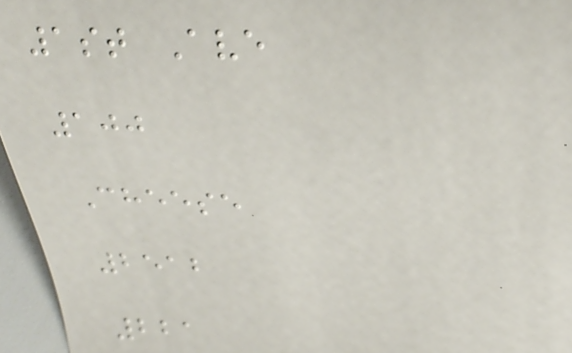1st Ave
100
Cheese
2512
221
